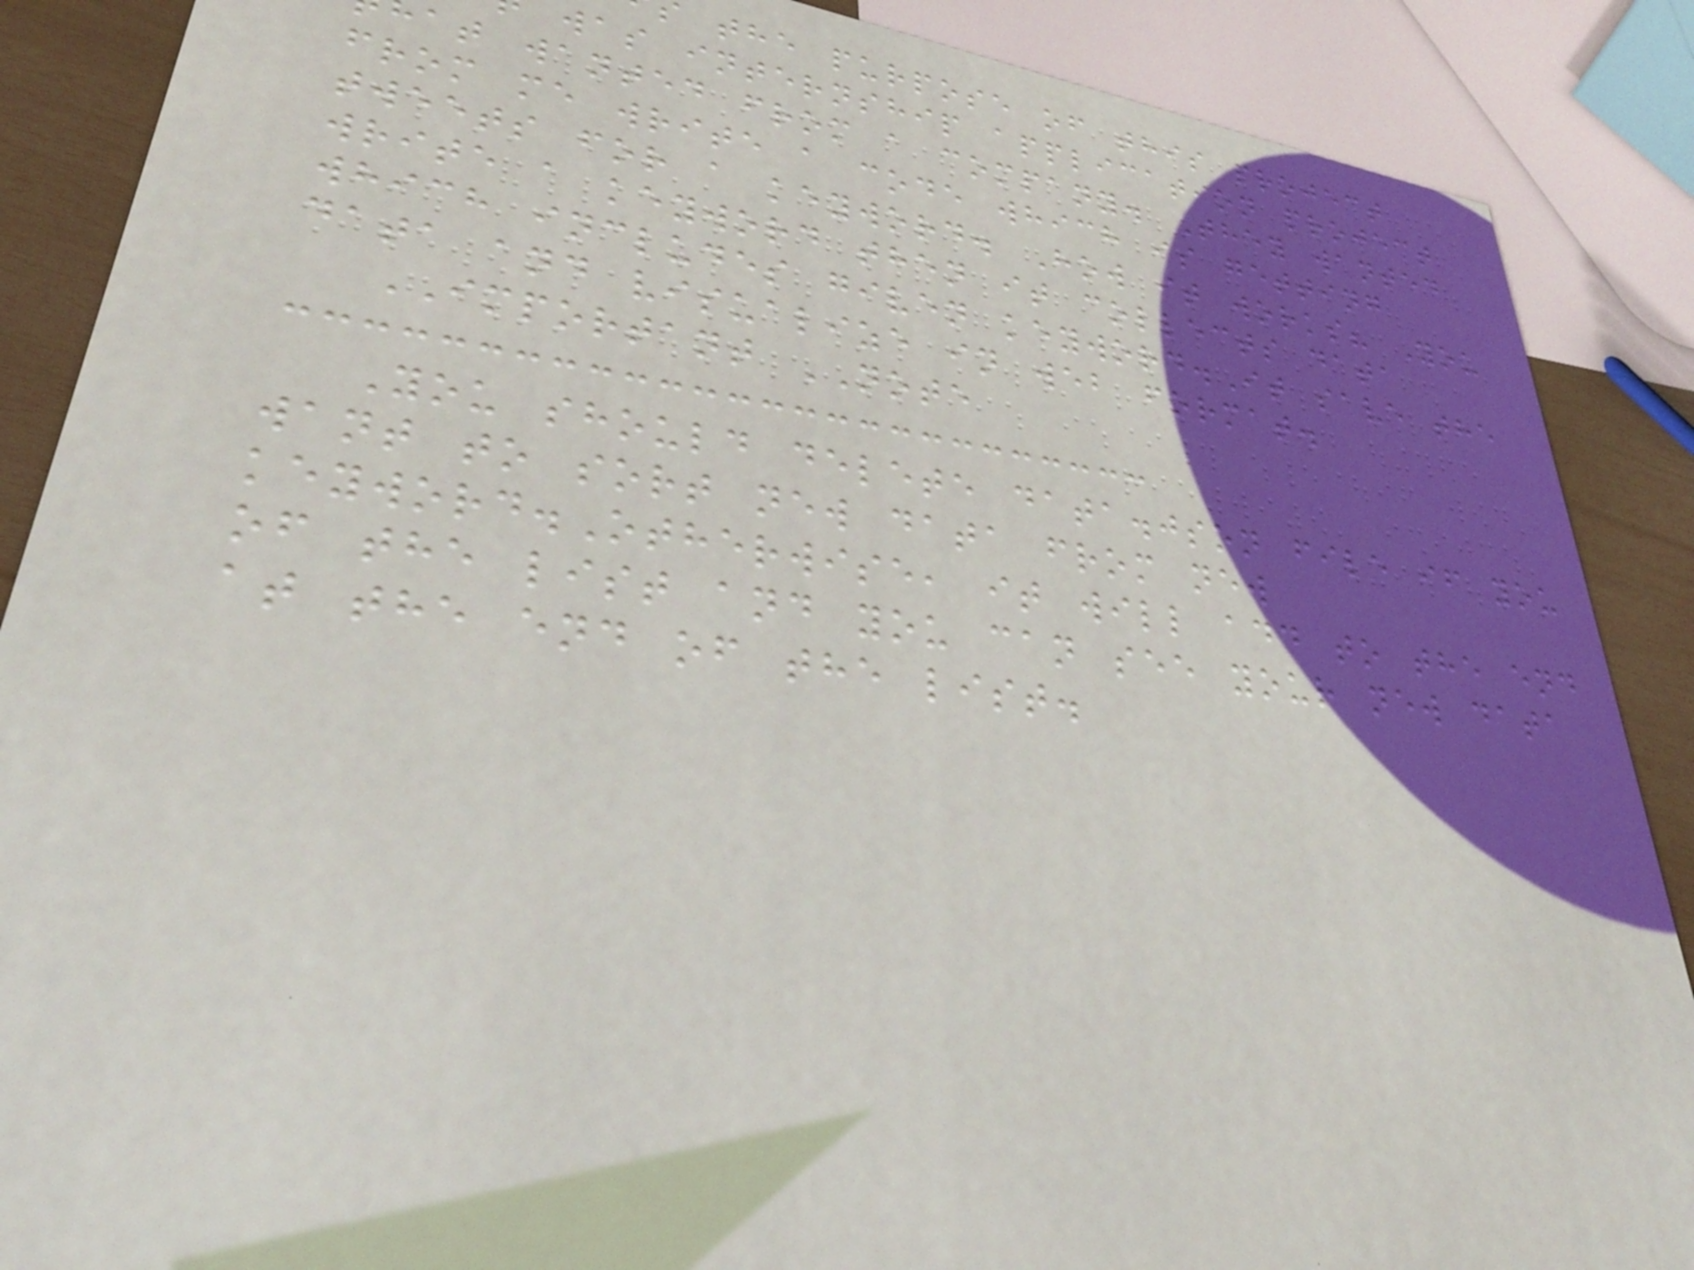the purpose of this project
was internship application project
at wanted from a company. They wanted
from me write a code which is getting
tweets for a keyword. How it works? You
write a keyword then it collects data
which includes given keyword.It save the
data and visualize in web format.
IMPORTANT NOTE
You should delete data.json file if you
want to sort new data from new
keyword.Otherwise, it will add to the end
of the list and you can see your new data
at the end of the list.
